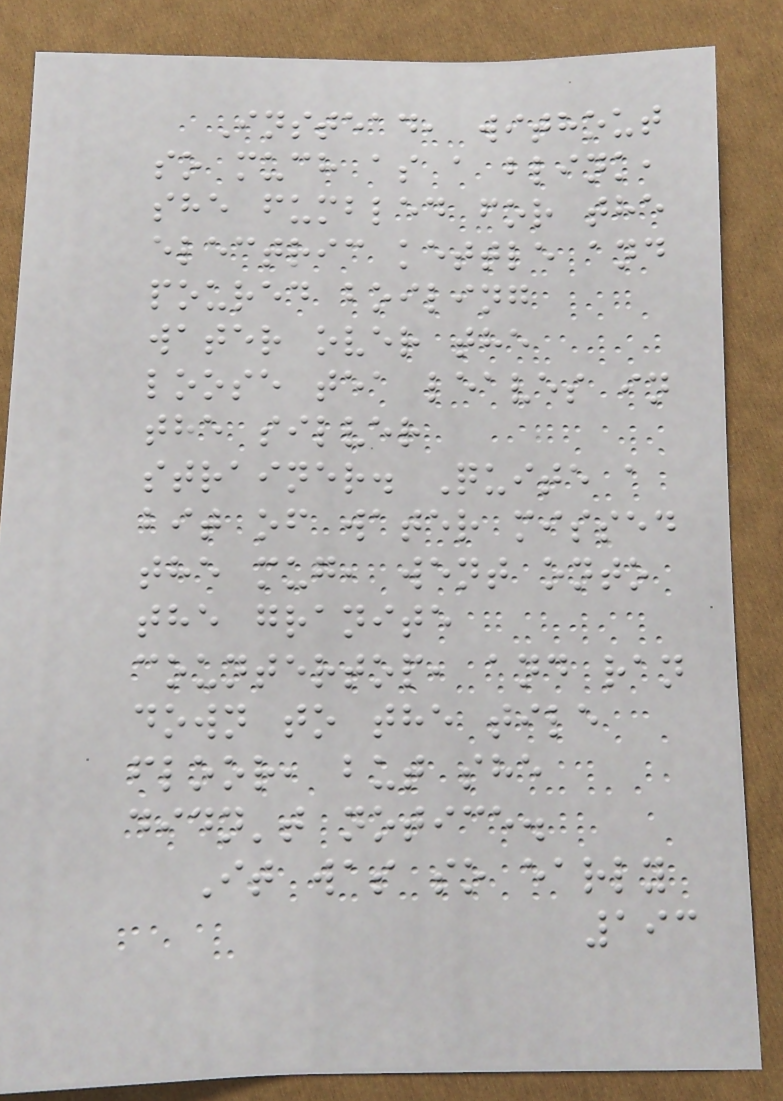Instead, without
so much as a blink,
she fumbled for the
electric kettle and
poured boiling
water over the
loose tea leaves in
the silver
strainer. Quite a
bit of water missed
the mug, went onto
the granite
countertop, and ran
down to the tile
floor, but she
didn't notice.
It was so early
193
